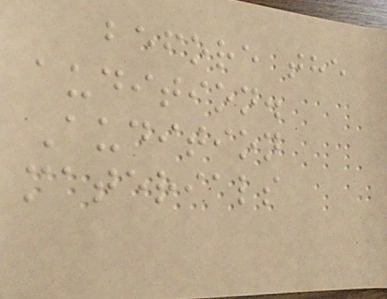before the
audition.
Audition
materials
